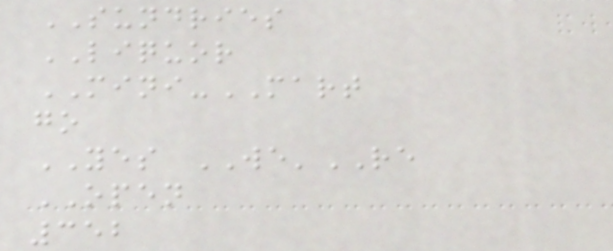SUNDRIES
LIQUOR
MINI-MART
go
YES WE'RE
OPEN
352
